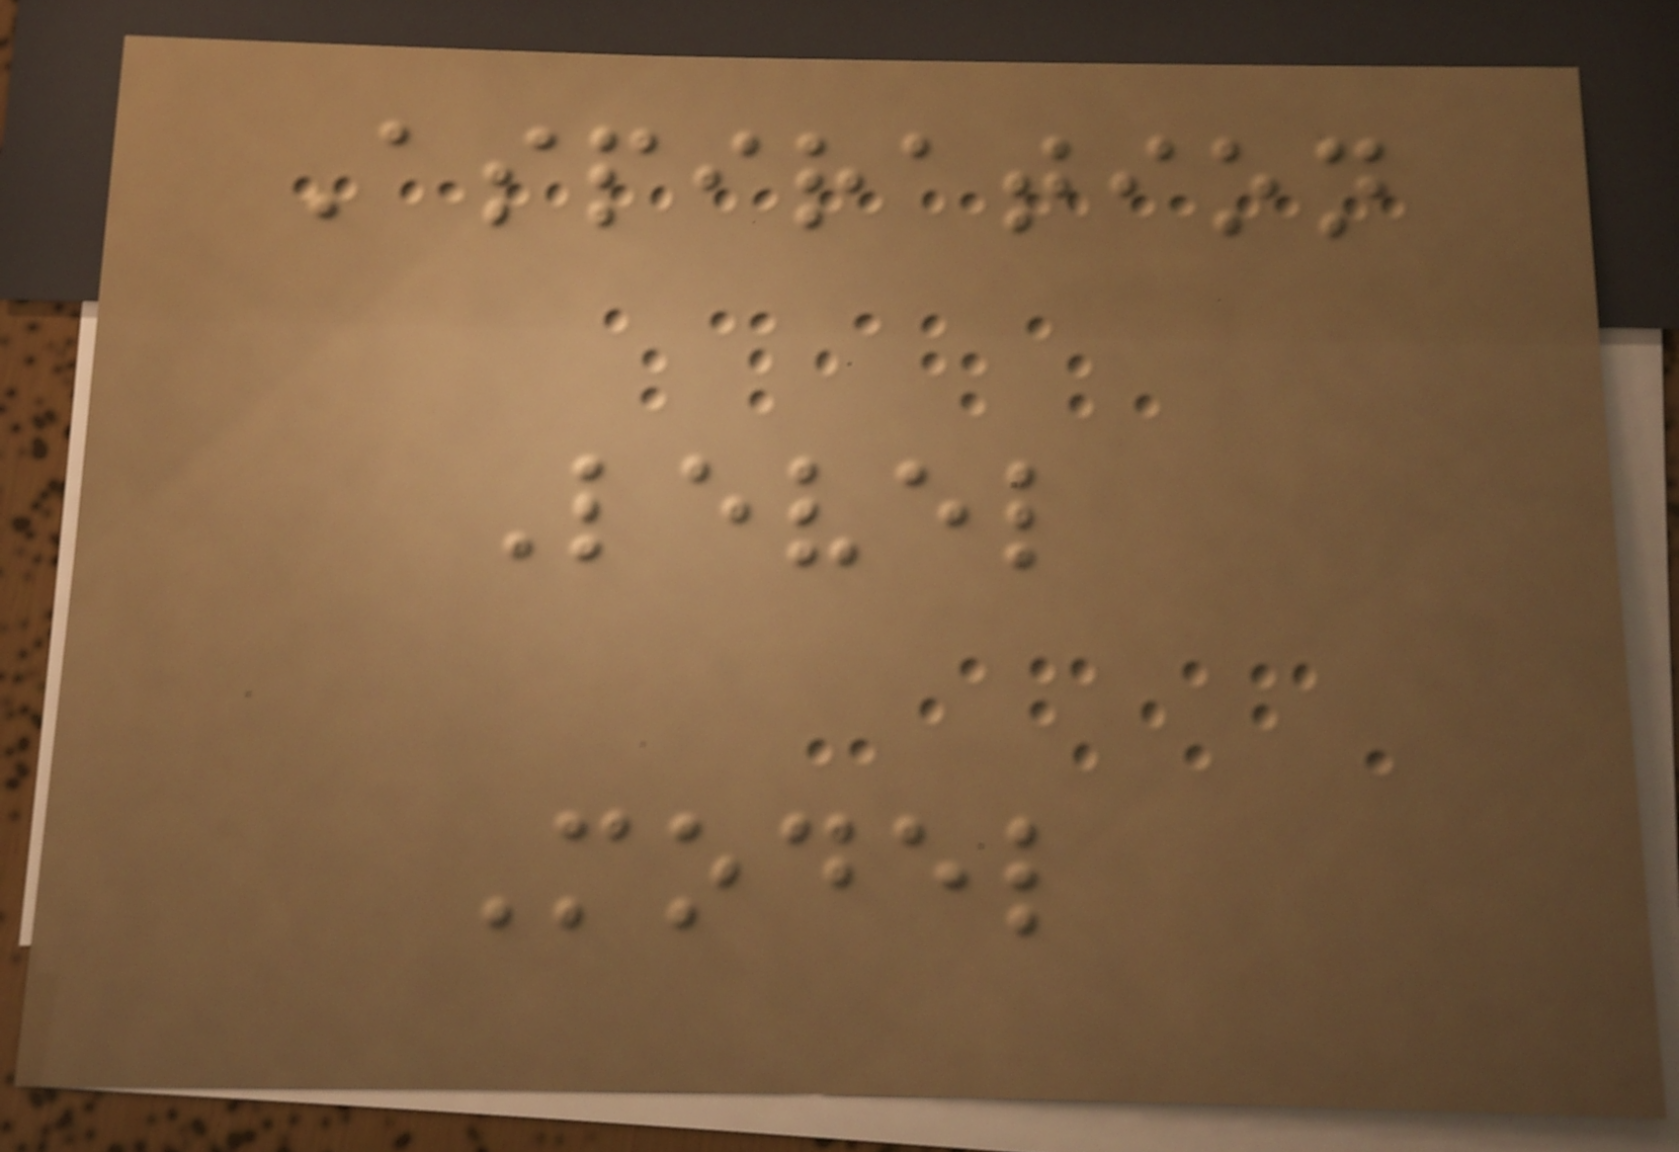Aspiration
Level
Model
